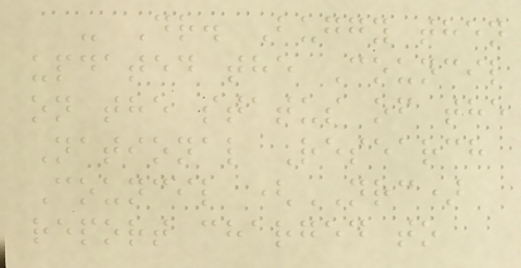- Dr. Buggy then
updated the Council
on the status of the
National Research
Council (NRC)
report charged to
